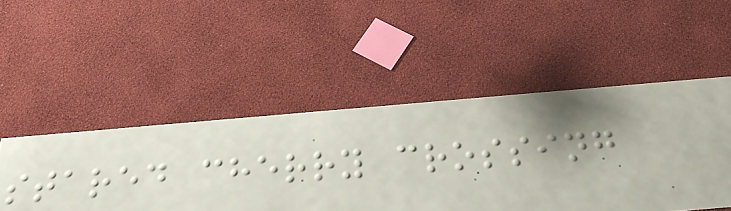stared cherry crossing
